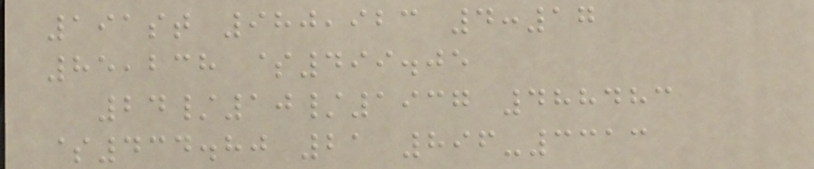191st 980,923 4:17
85,238 $499.05
24/10/1937 488483
$434.80 21 896-3313
